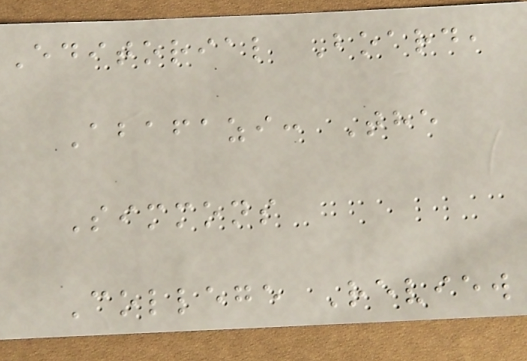Editorial Board,
Abafazi: The
Simmons
College Review
